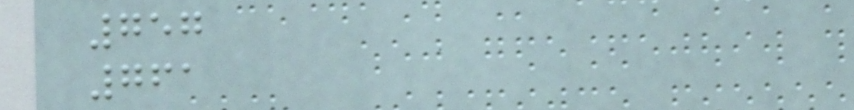757
761
